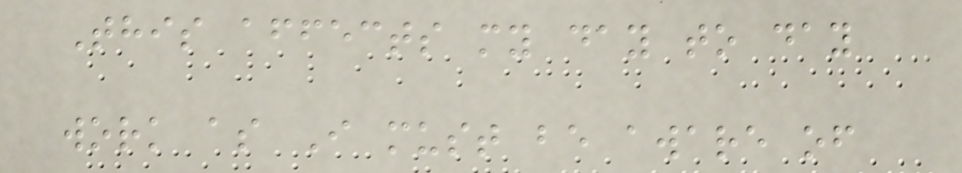This affects my day to day
work as I must be aware of
